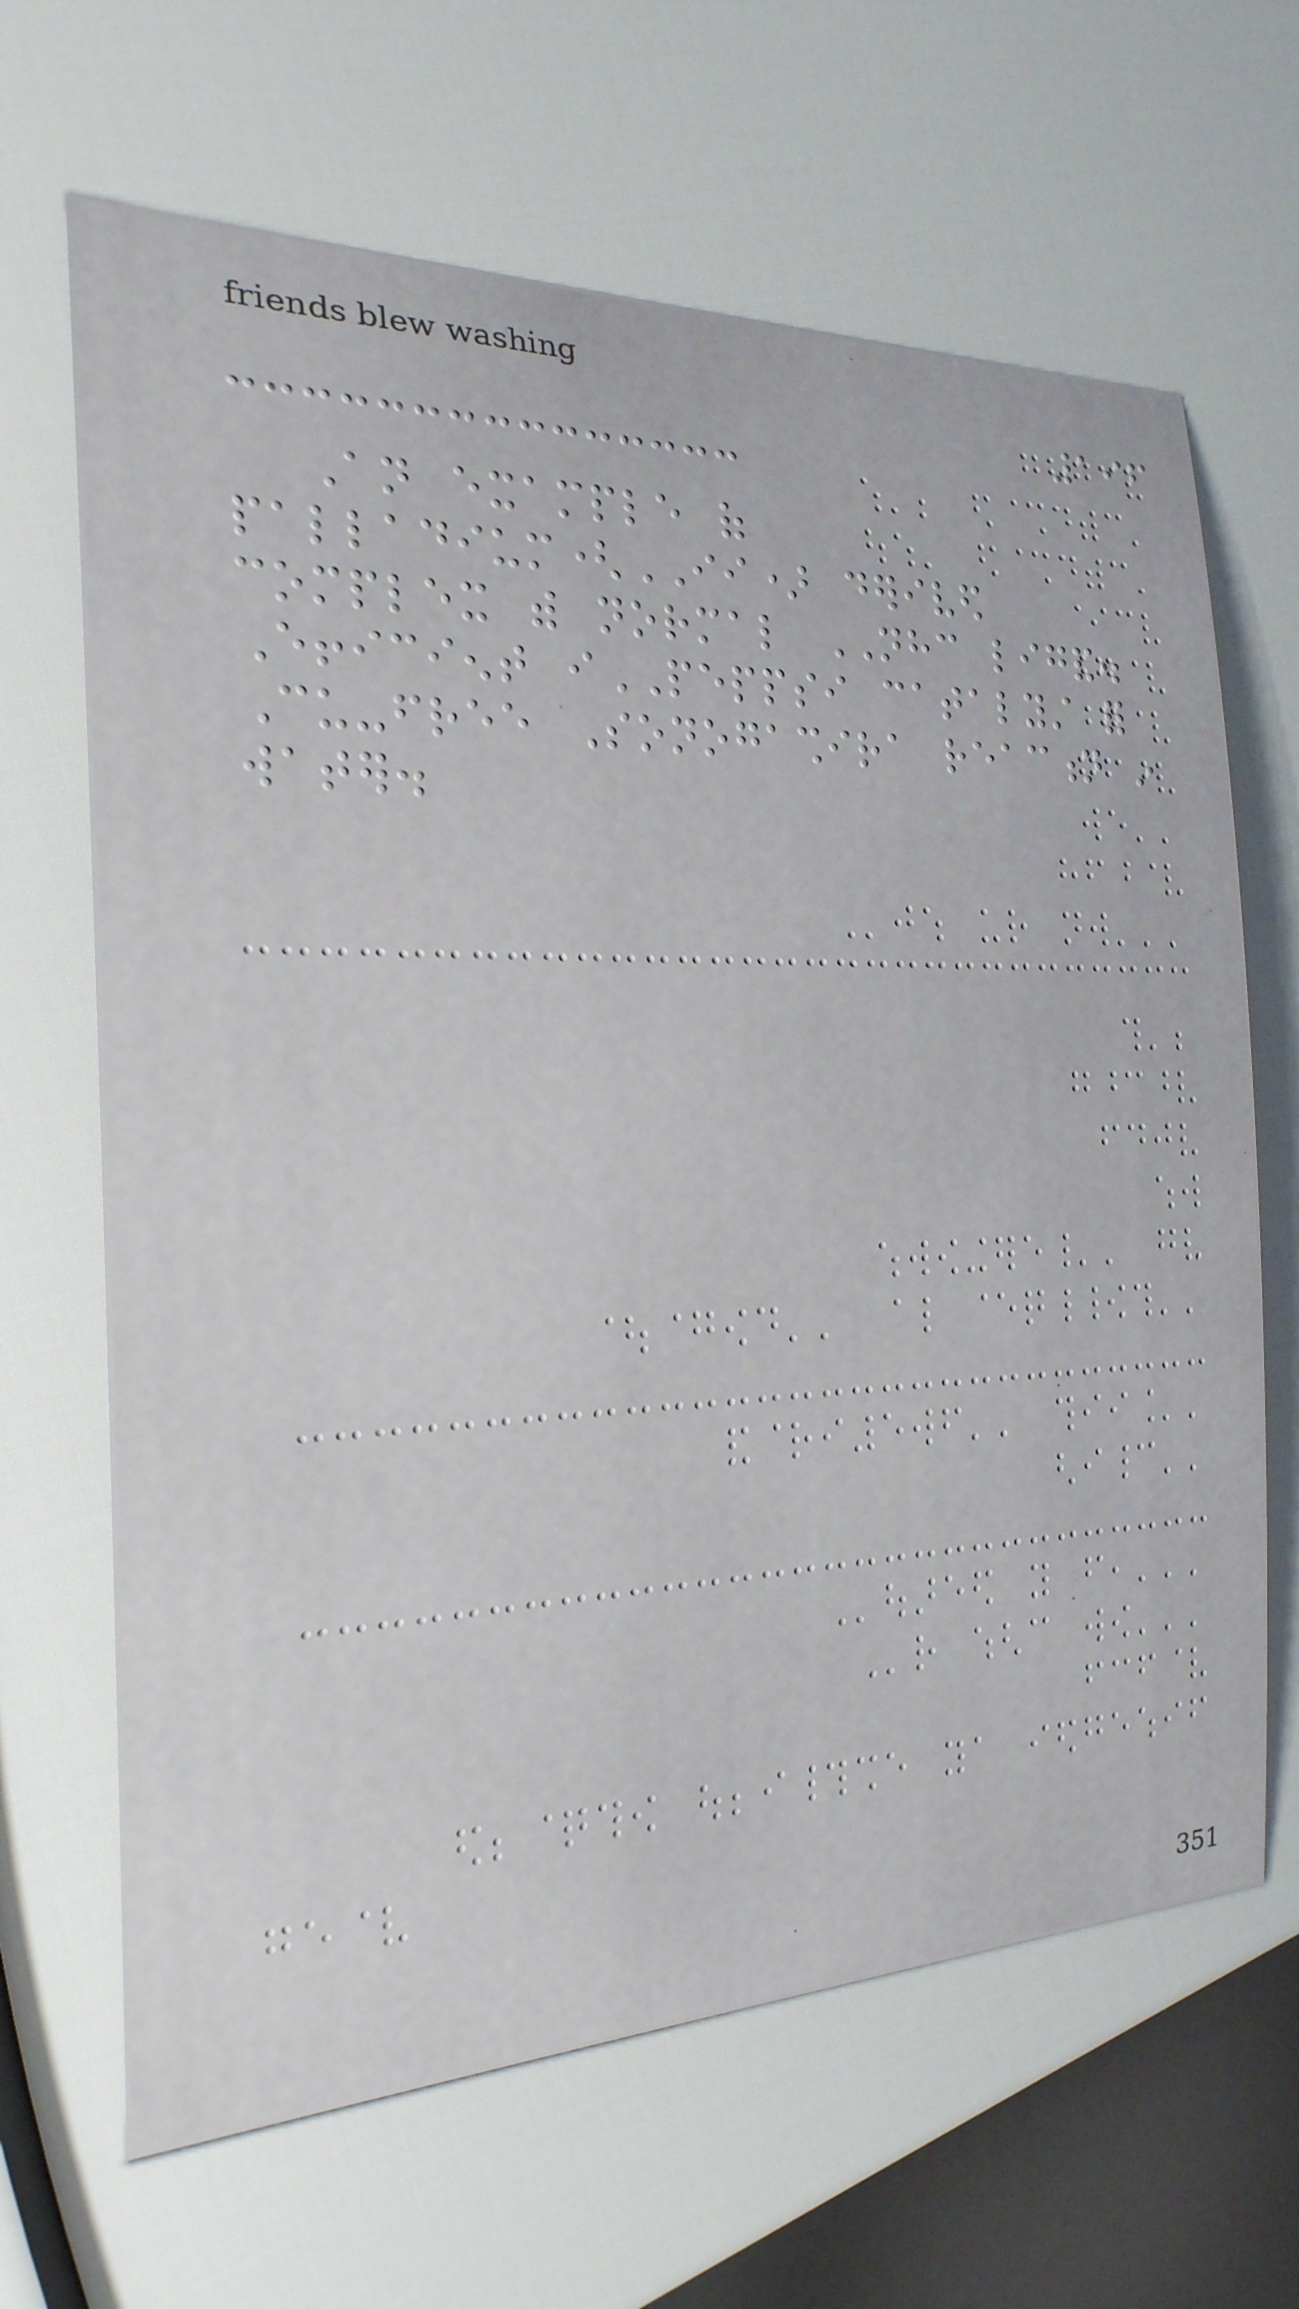196
An example of
palladium(II) derived
complex with normal NHC ligand.
Efficient iPEPPSI catalyst for
Cu-free Sonogashira reaction in
water.
